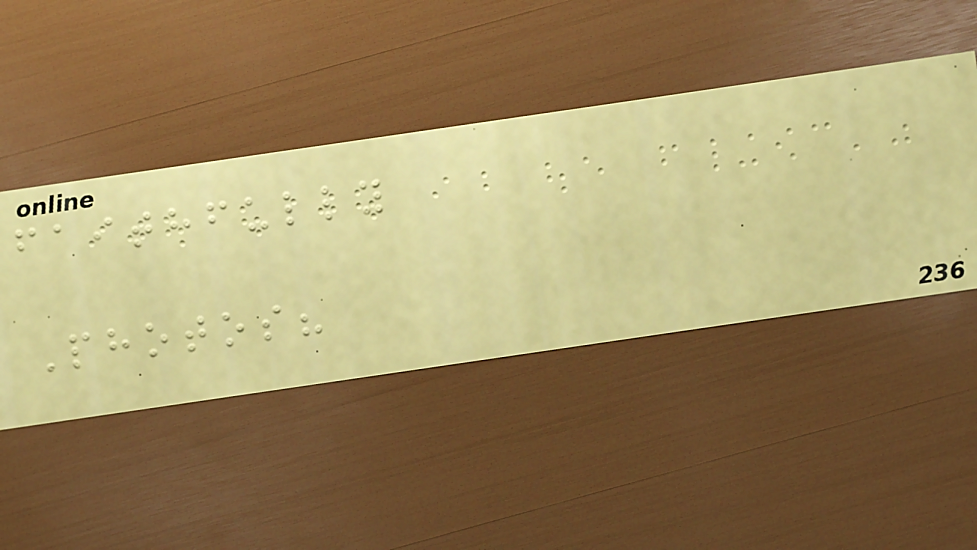faithfully
Photos?
